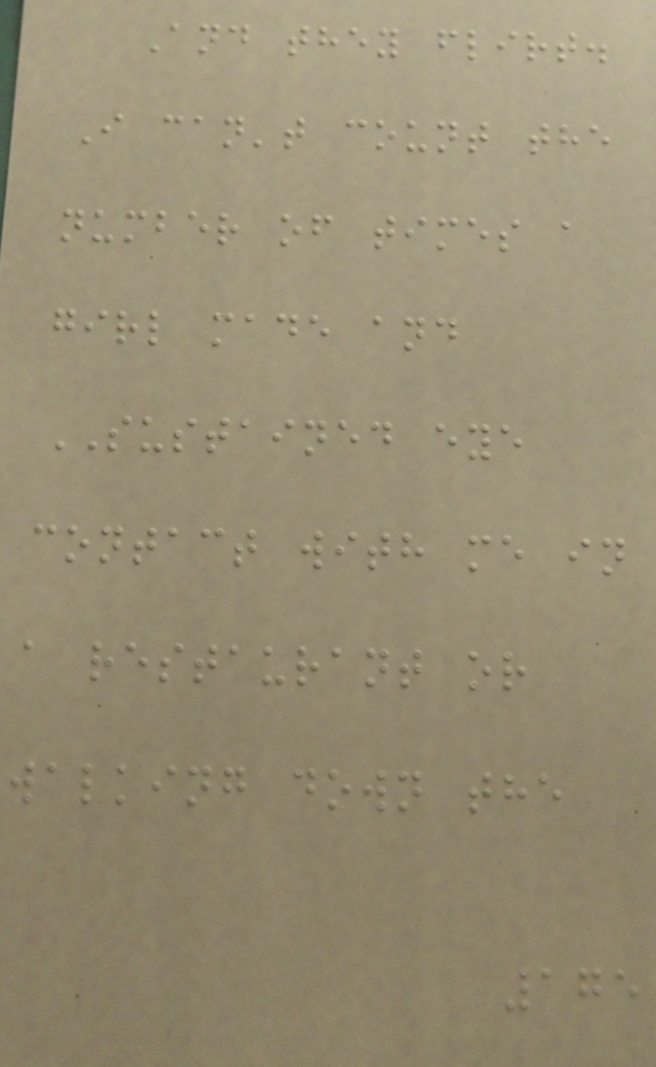And they flirt.
I can't count the
number of times a
girl made and
SUSTAINED eye
contact with me in
a restaurant or
walking down the
175
